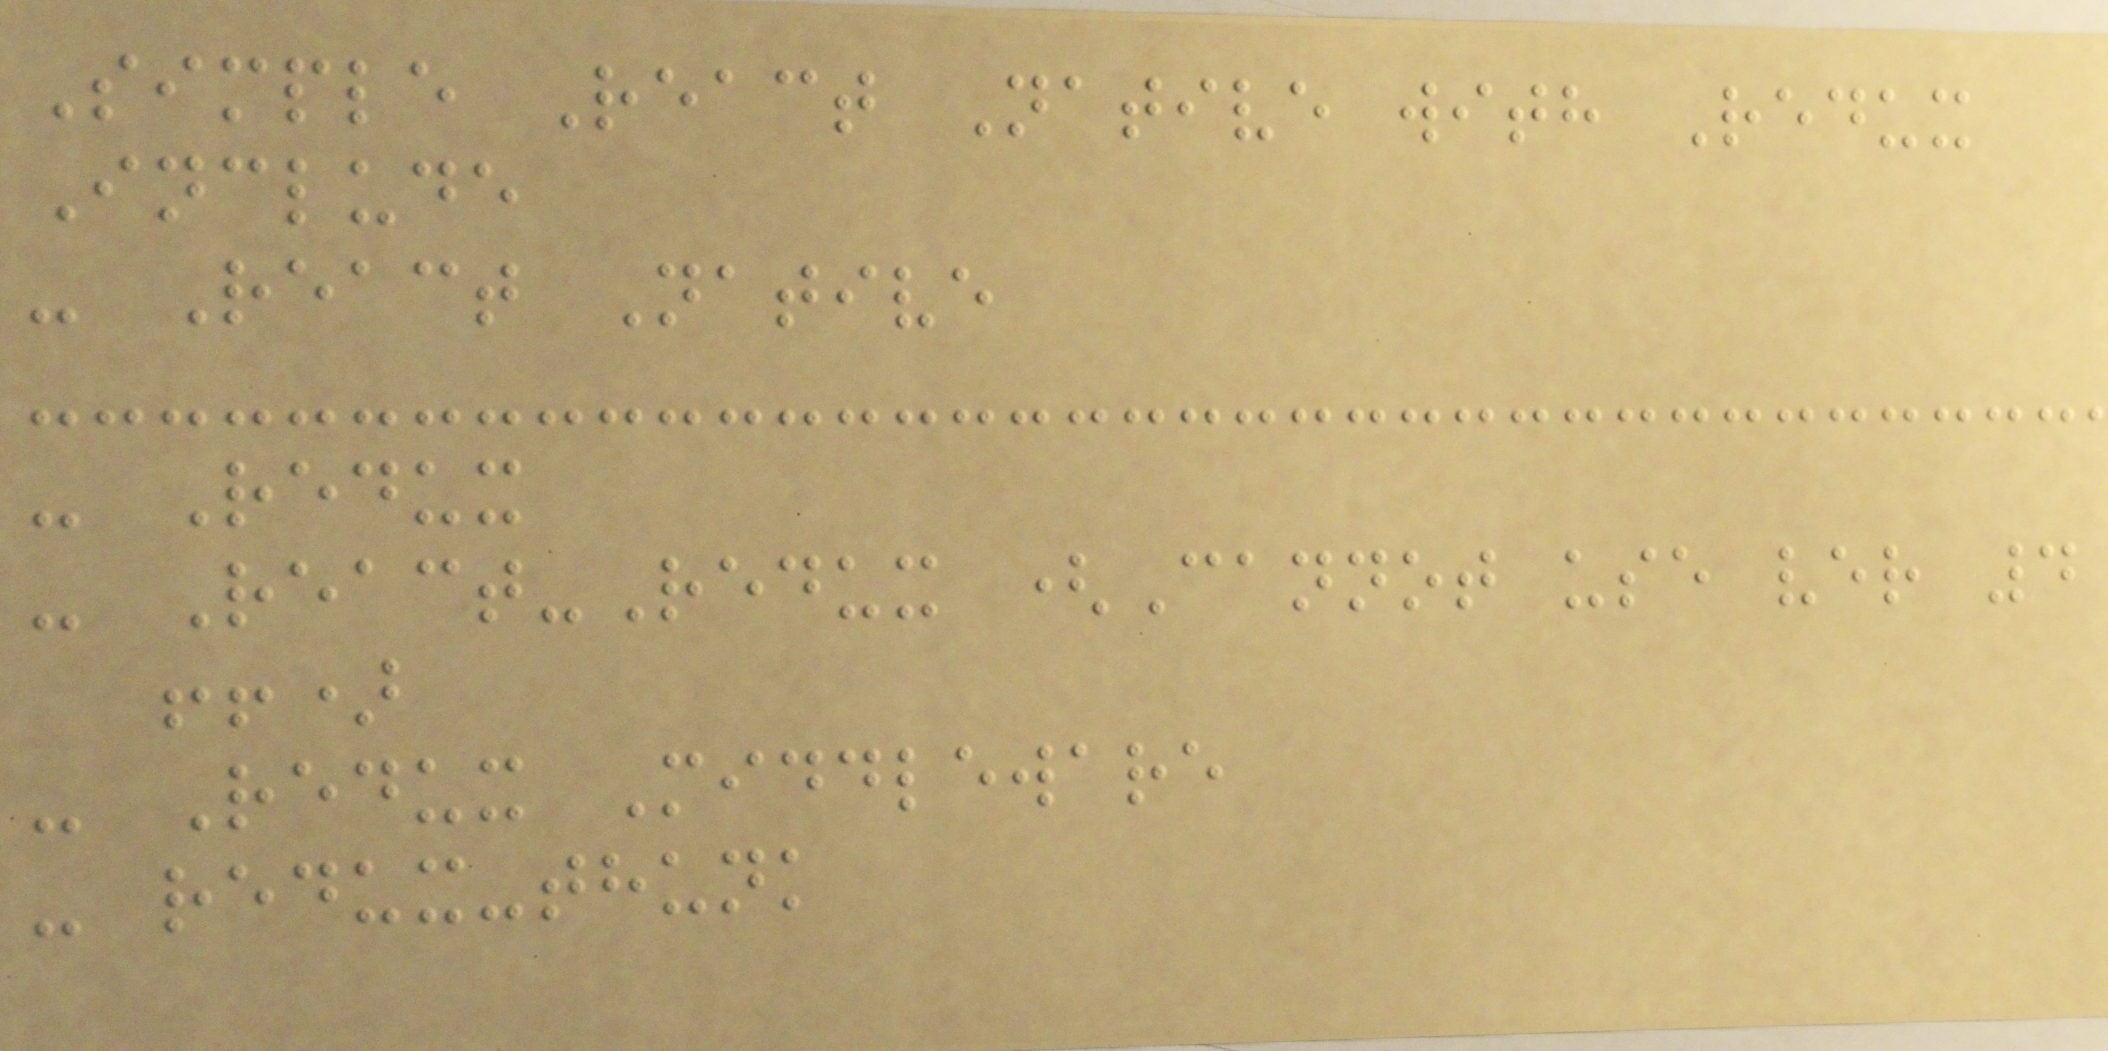Simple React Native with Redux
Include
- React Native
- Redux
- React-Redux (Cannot use ver 4
!!)
- Redux Middleware
- redux-thunk
